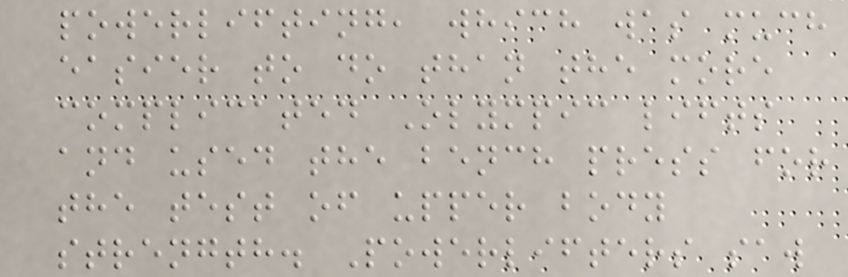powerlifting, which was much
easier to do than the more
complicated Olympic lifts
and used the bench press for
the test of upper body
strength. Powerlifters saw
